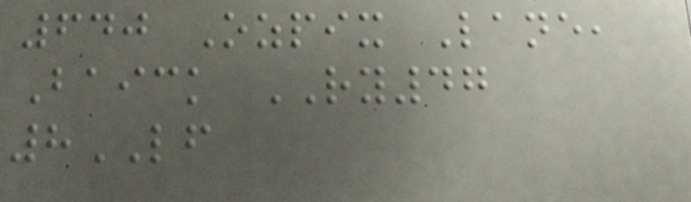640 Ozpix Lane,
Baick RY47
8LF
